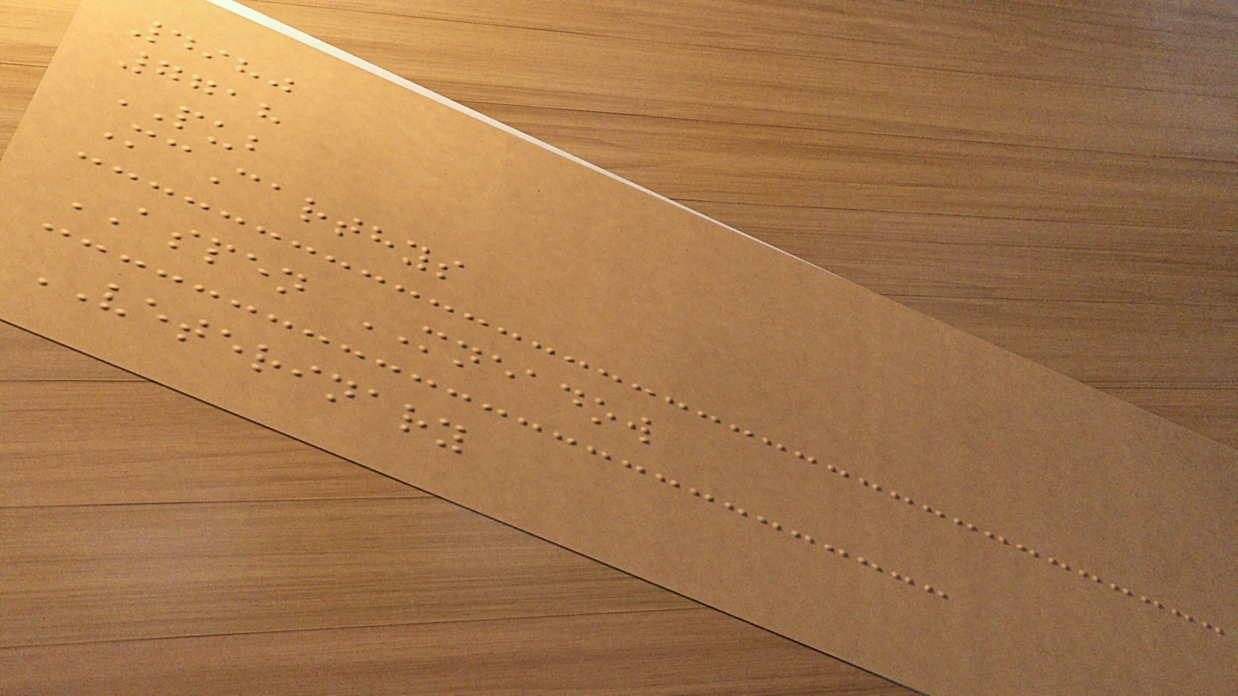4980
7718
PUB
McCarthys
ASPEN MNEADOW
VETERINARY
